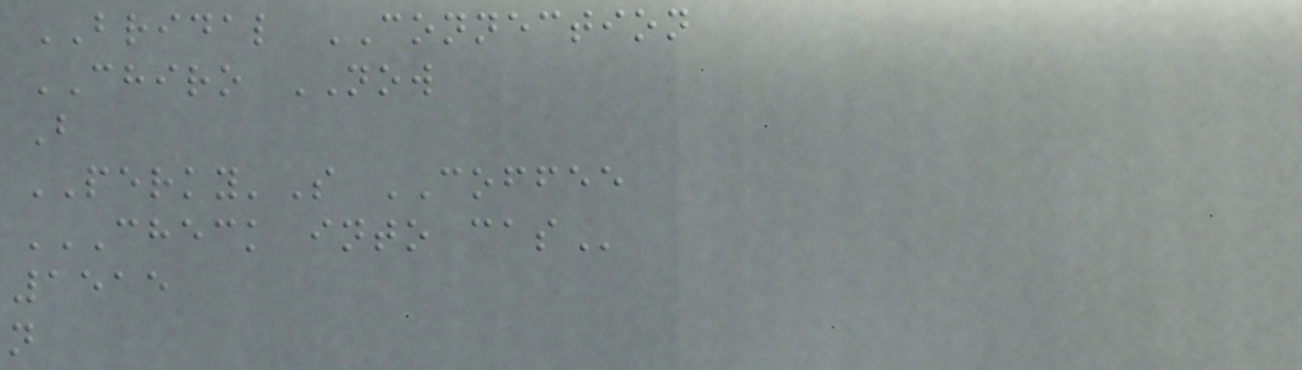BRIDAL CONNECTION
CHIRO NOW
B
PERKY'S COFFEE
CHECK INTO CAS
1515
n
